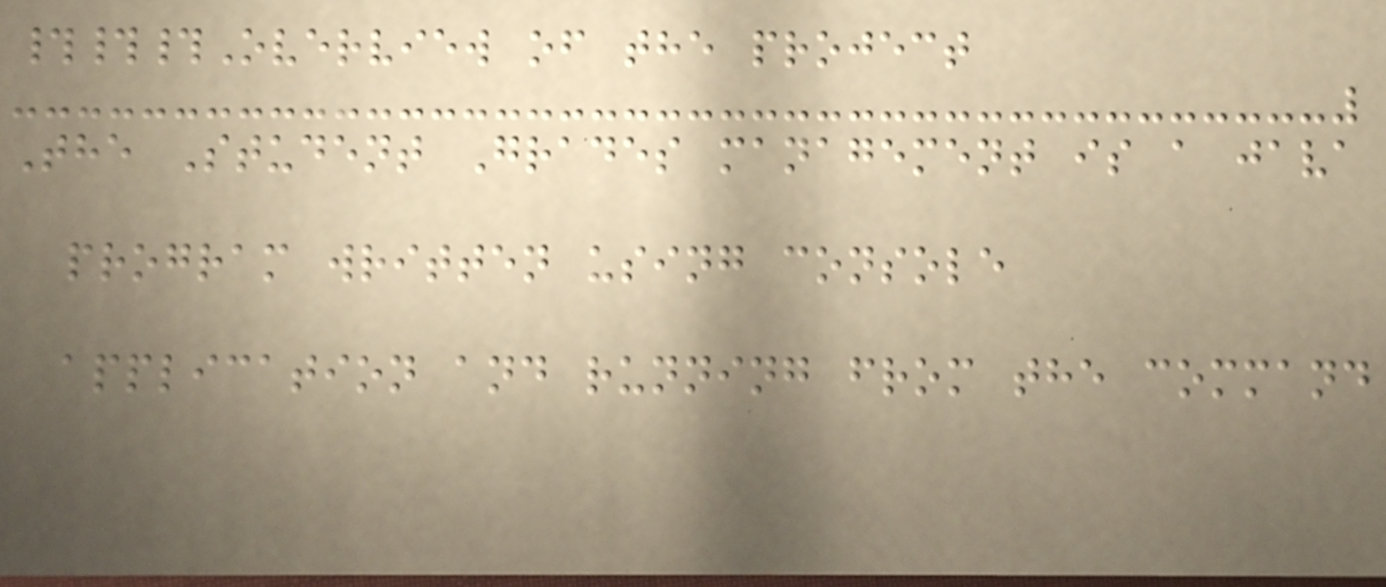###Overview of the project
The Student Grades management is a java
program written using console
application and running from the command
